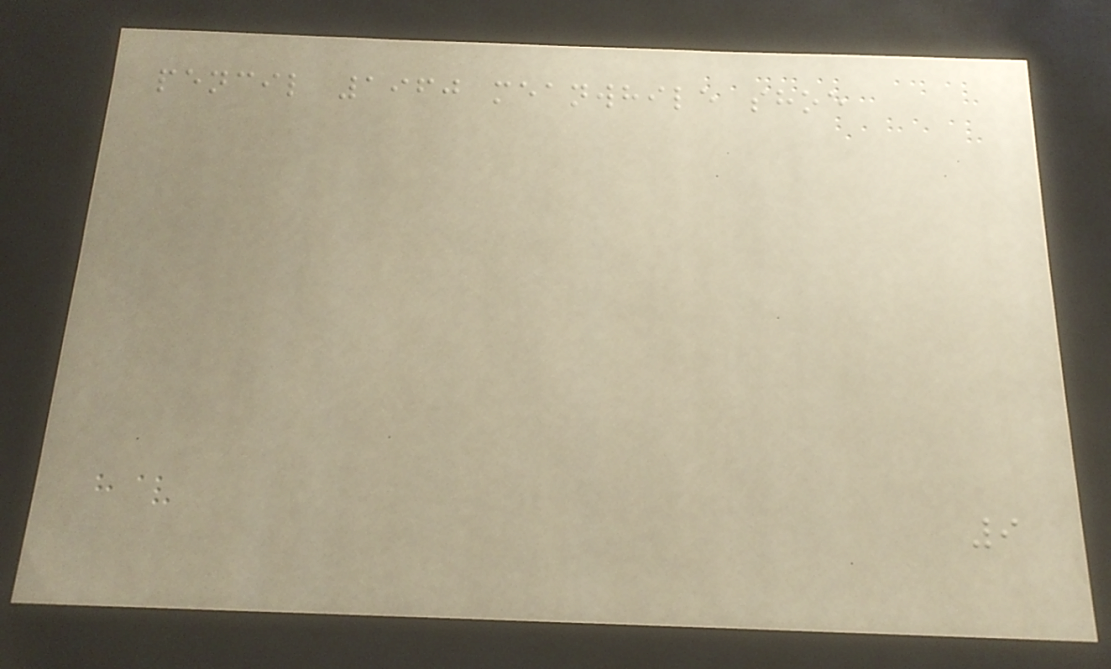pencil 1960 meanwhile shoe
9
